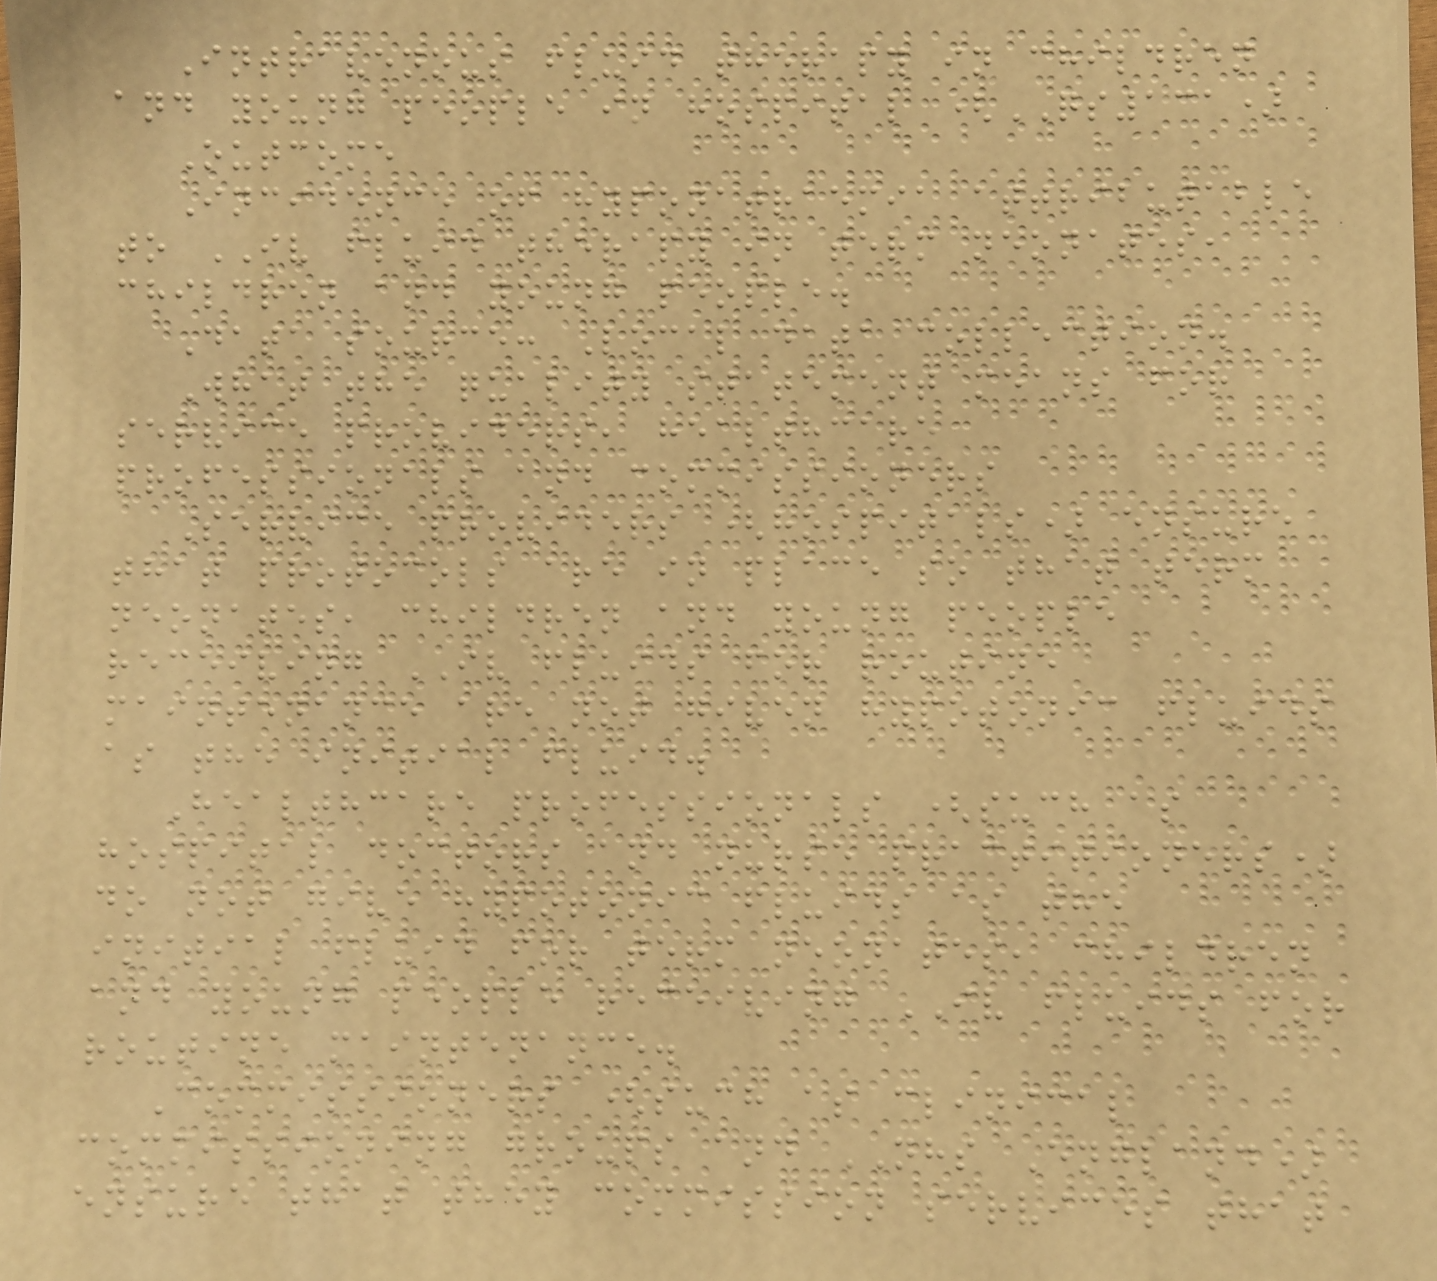Intravenous fluid therapy in children
and young people in hospital (QS131)
Outcome
Incidence of hyponatraemia attributable
to IV fluid therapy in term neonates,
children and young people.
Data source: Local data collection.
What the quality statement means for
service providers, healthcare
professionals and commissioners
Service providers (hospitals) ensure
that protocols are in place so that term
neonates, children and young people
receiving IV fluids for routine
maintenance are not given hypotonic fluids
as the initial fluid.
Healthcare professionals (such as
hospital doctors and nurse practitioners)
do not give hypotonic fluids as the
initial fluid for term neonates, children
and young people receiving IV fluids for
routine maintenance.
Commissioners (such as clinical
commissioning groups and NHS England)
ensure that they commission services that
